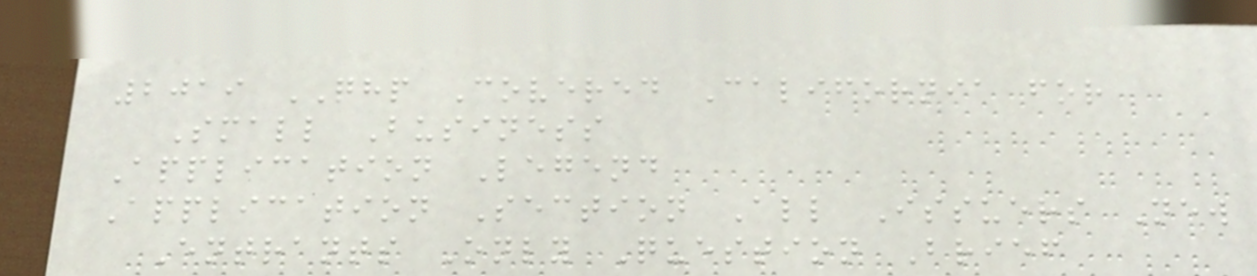2019 QHP Covered California for
Small Business
Application Legend
Application Section All Issuers New
Entrants Only Question Brief
